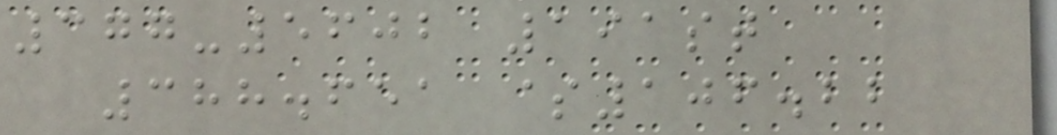377-5602 191st
388.651 $106.22
